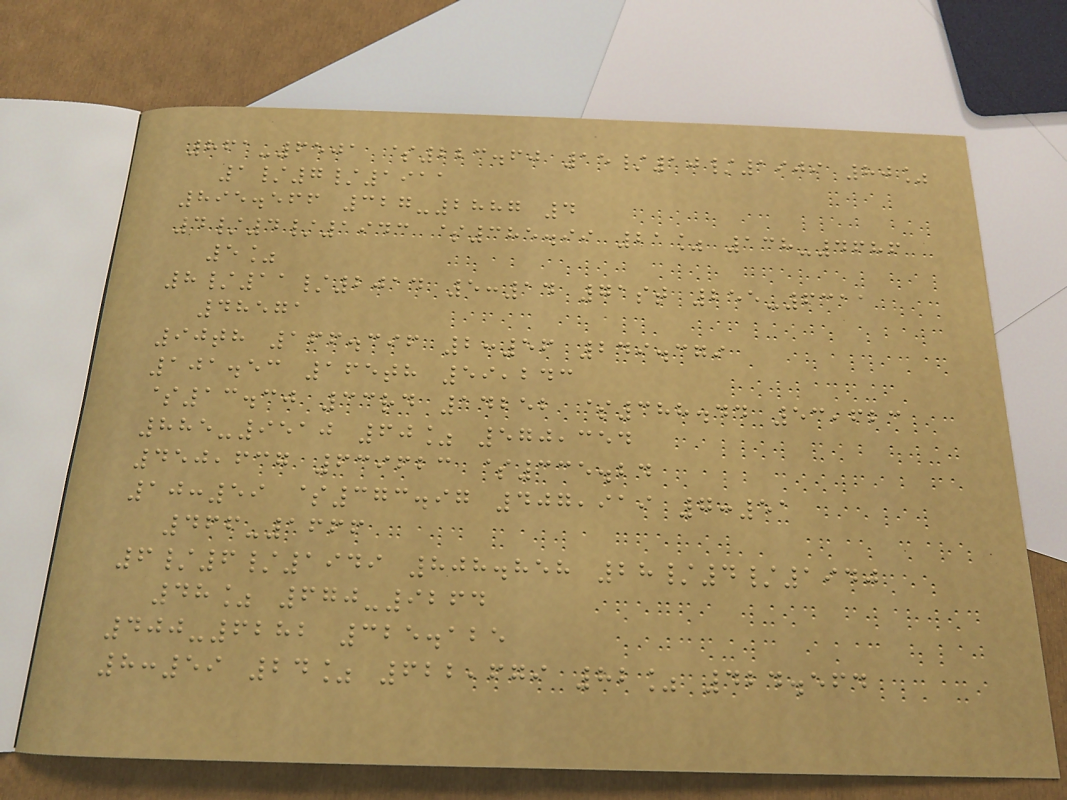861-6501 $223.60 15/10/1909 80%
1/7/1911
895.566 327-2887 4
4/4/1943 $385.99 21% 138-4686
5%
8/11/2014 5:14 71st 255-6311
48571
90th 166.396 2:56 249.379
101.53 165th 59,243
$13.30 33rd 14252 $388.44 53,623
885-9510 60% 570,354
450,637 639623 $335.24
10:59 $373.97 407,919 7:51
466-1666
6/6/1949 808.858 28/4/1940
48% 670-9264
400-6282 325.125
8:59 24% 622,679 82% 424.564
